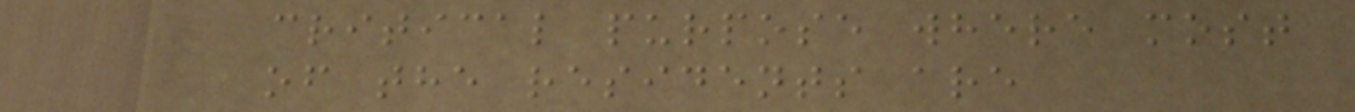critical purpose where most
of the residents are
